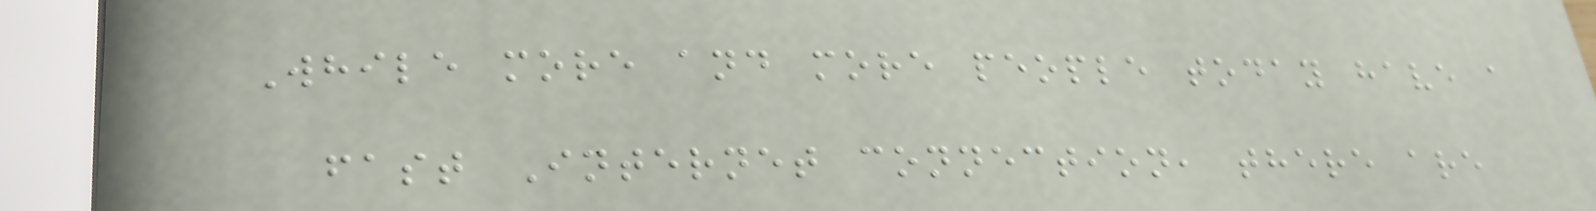While more and more people today have a
fast Internet connection, there are
